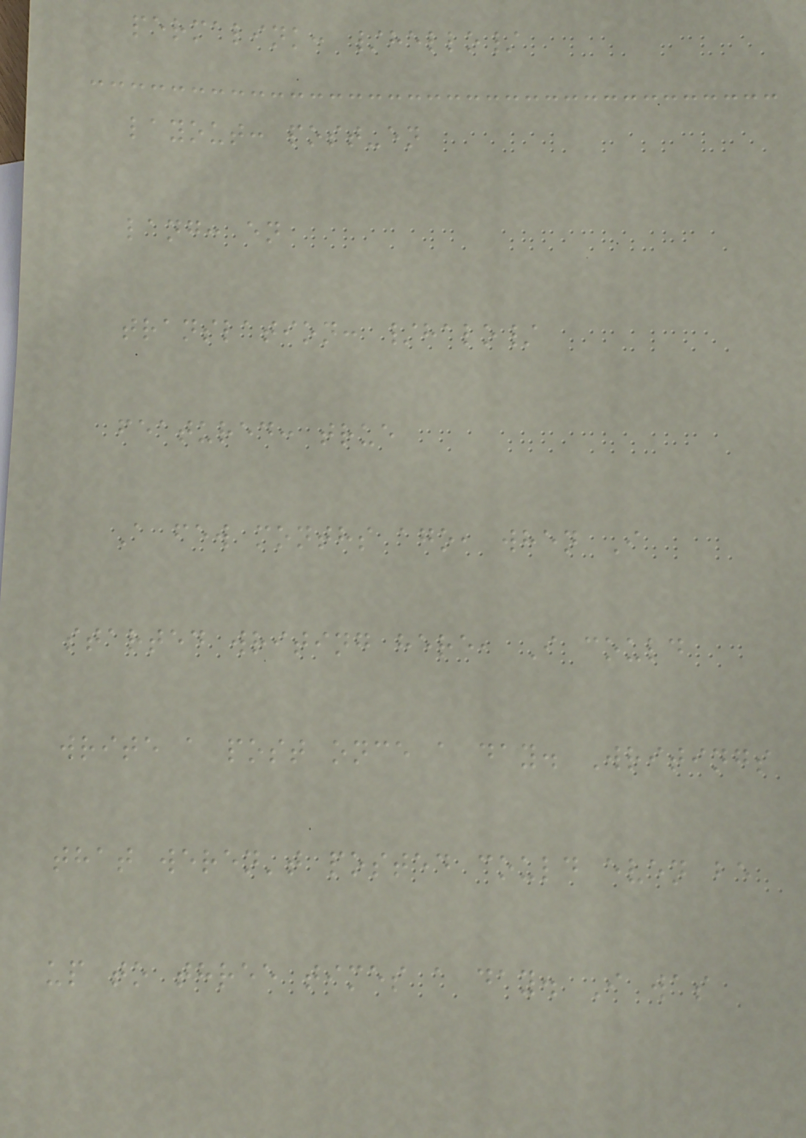permalink: /hello/
layout: post-en
lang: en
translation: /halo/
featured: true
A few months ago, when I
started writing here, I could
write a post once a day. Writings
that weren't posted could even be
up to three times a day. I was
